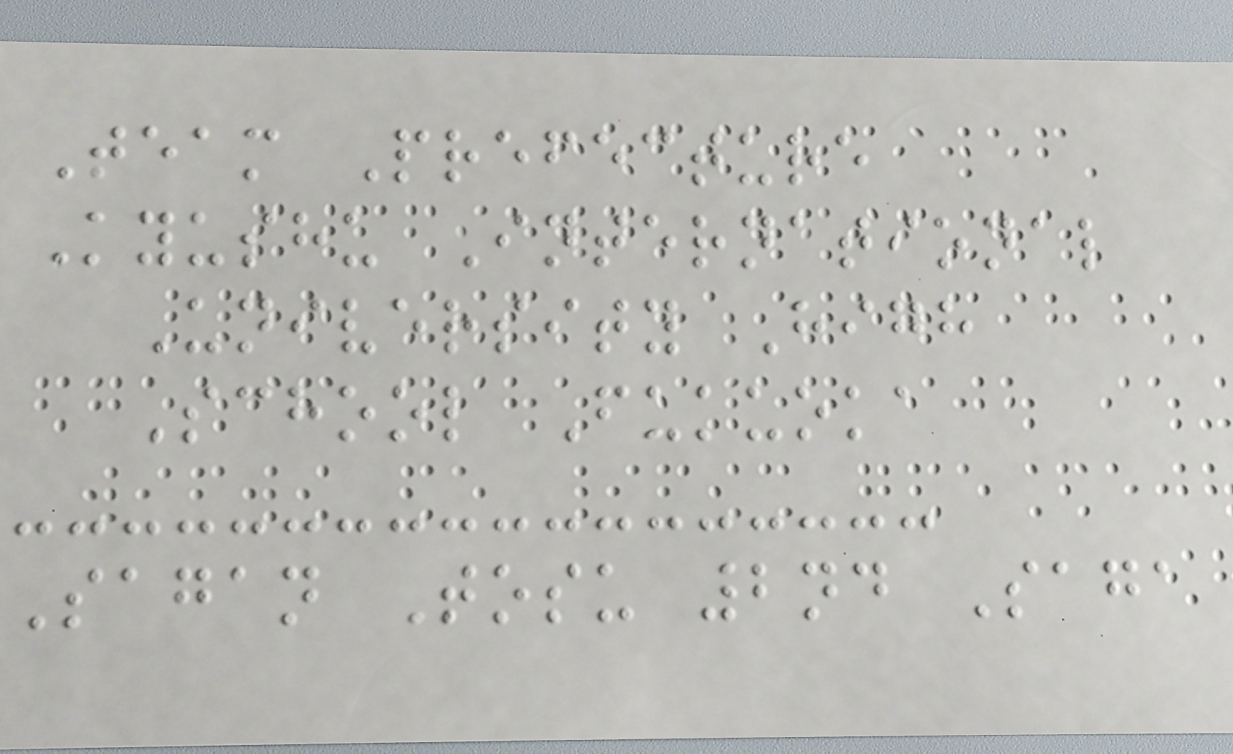Team Prefecture
Kyushu International
University High
School Fukuoka
Sagan Tosu 2nd Saga
